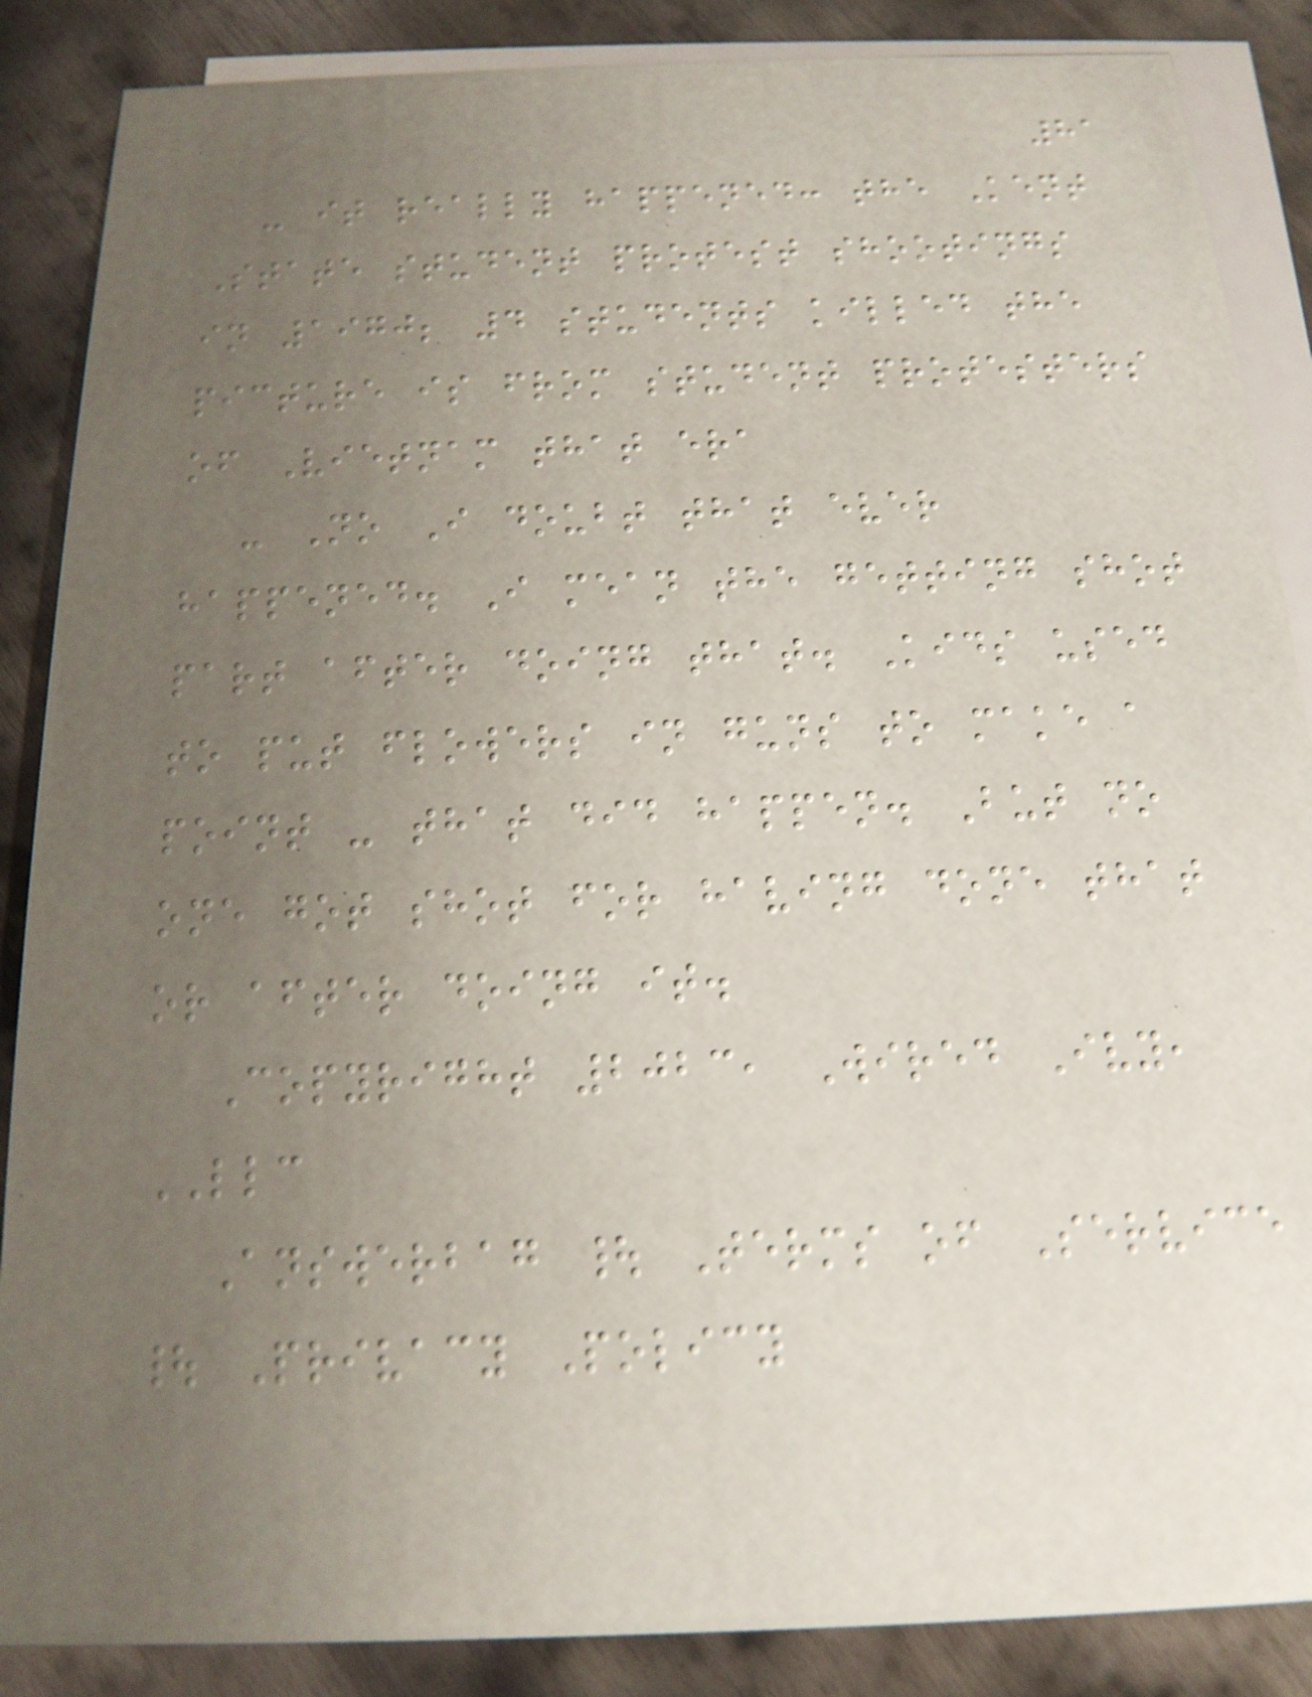81
- it really happened: the Kent
State student protest shootings
in 1970; 4 students killed the
picture is from student protesters
of Vietnam that era
- No I doubt that ever
happened. I mean the getting shot
part after doing that. Kids used
to put flowers in guns to make a
point - that did happen. But no
one got shot for having done that
or after doing it.
Copyright 2023, Wired Ivy,
LLC
Answerbag | Terms of Service
| Privacy Policy
